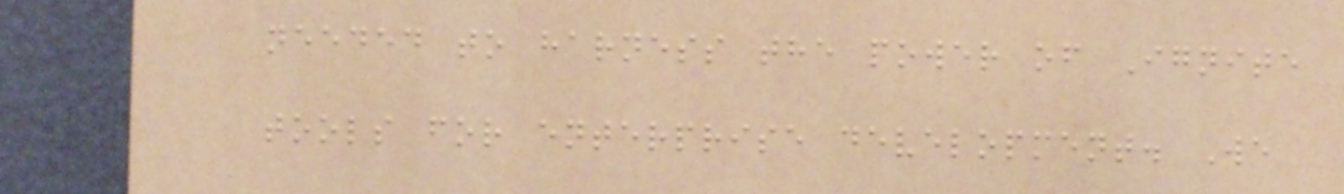needed to harness the power of Ignite
tools for enterprise development. We
